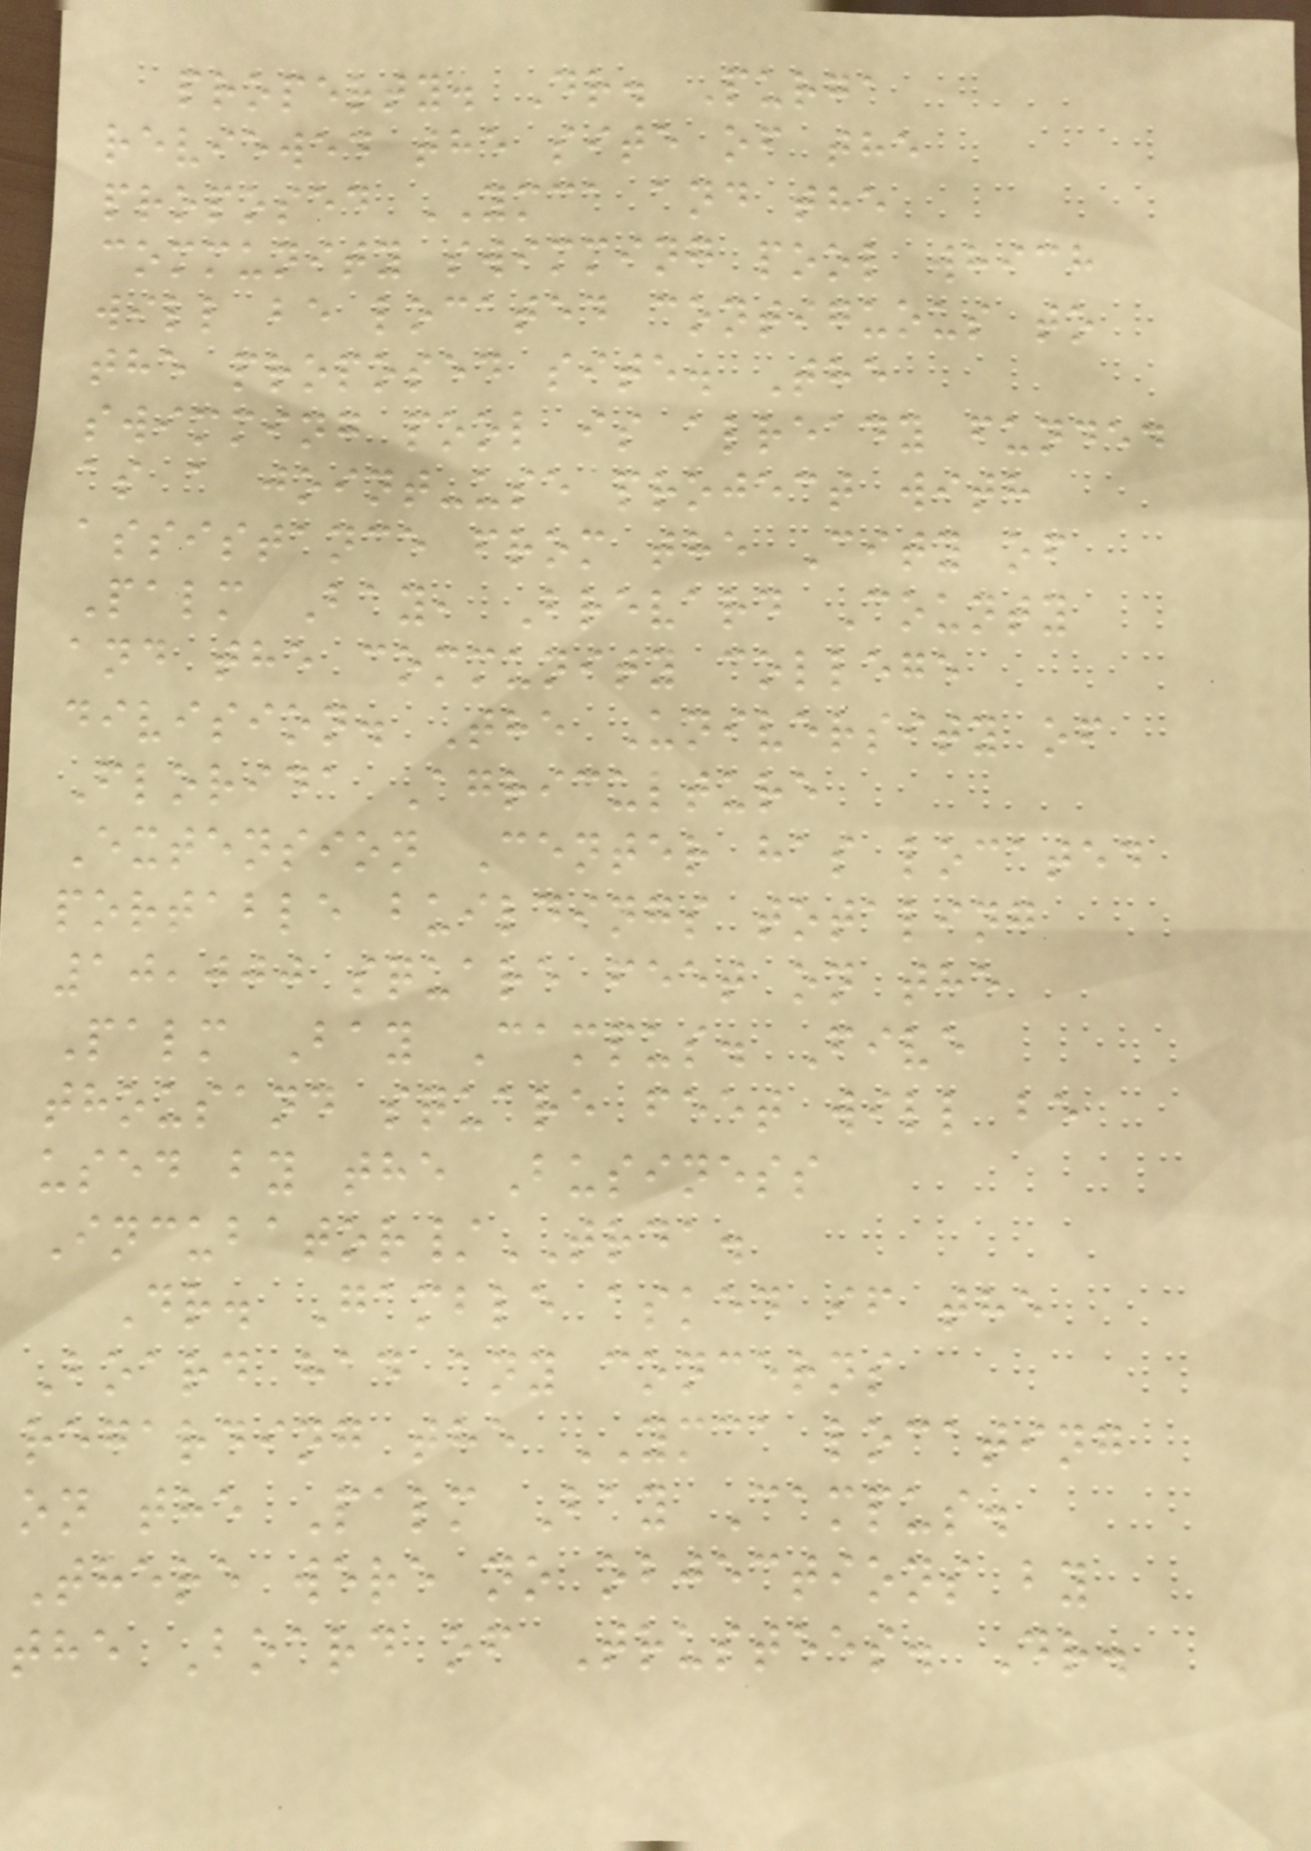property. Dr. Purga
reviewed the site of the
proposed YMCA and the
community swimming pool which
will be located contiguous to
the proposed site. The
swimming pool is already funded
as a joint-use project with
assistance from the City of
Palm Bay, Brevard County
and the community college
division. The University of
Florida Agriculture
Extension Center has located
portable buildings totaling
10,000 square feet on the
Palm Bay Campus. Five
thousand square feet will be
used by the Business
Incubator/TRDA.
Dr. Gamble asked if the
Board had any concerns
regarding the YMCA locating
on the Palm Bay Campus.
There were no objections by
the Board of Trustees. Dr.
